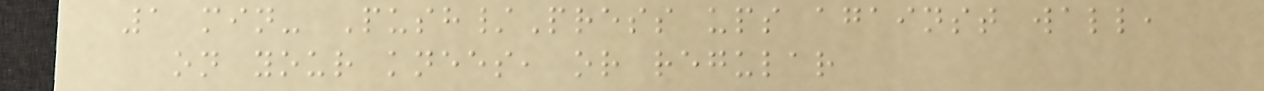1 min- Push/Press ups against wall,
on your knees, or regular
